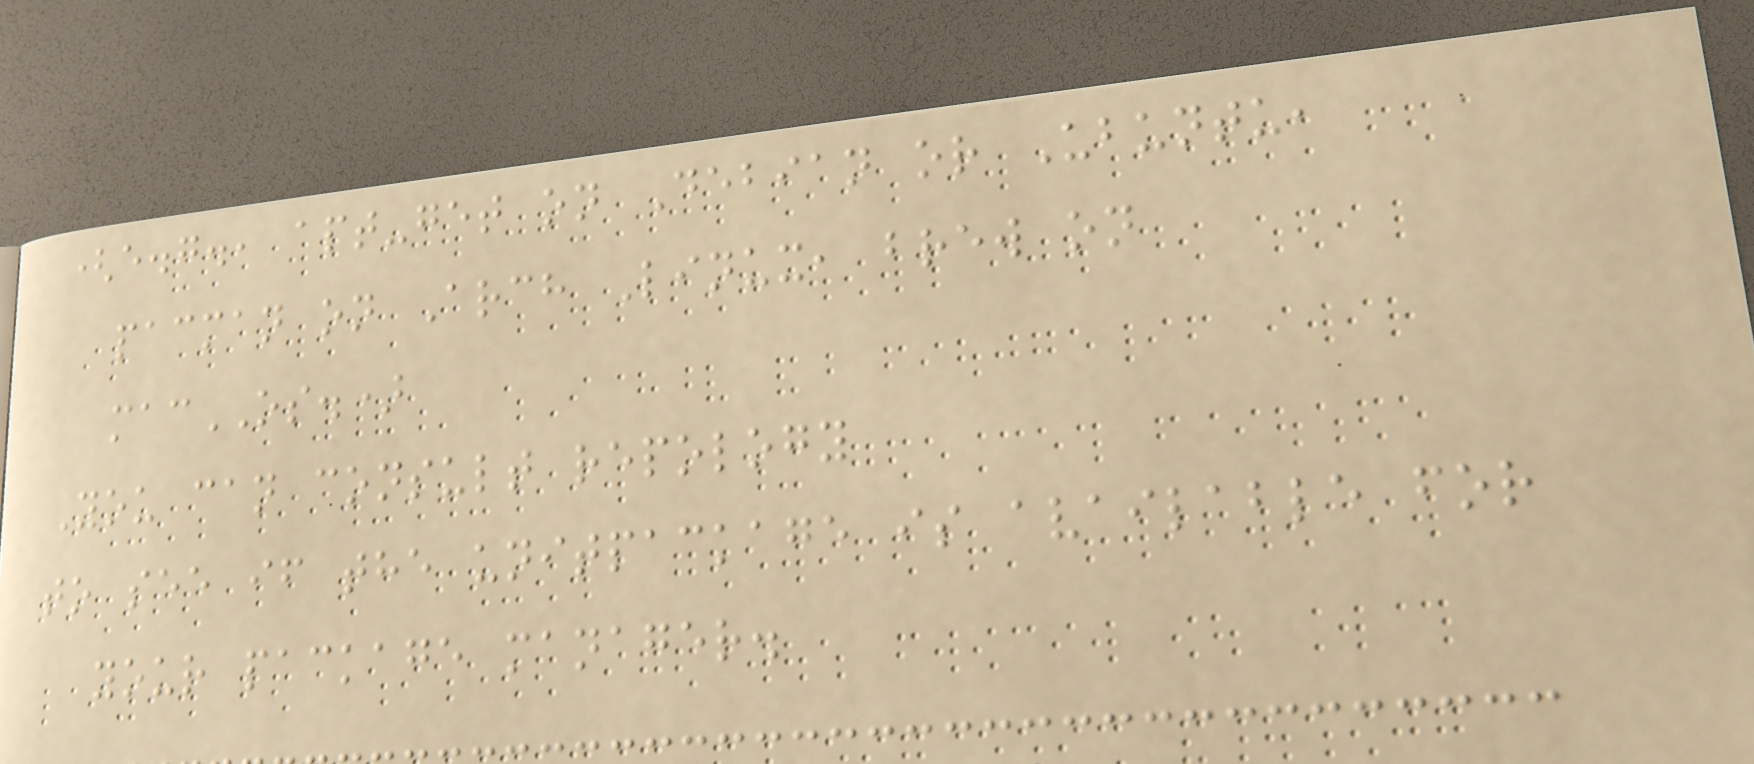(e.g., apt-get on Debian or Ubuntu,
pacman on Arch Linux, brew on
macOS.)
You can consult repology
to see if the unitpackage is available for
your package manager.
